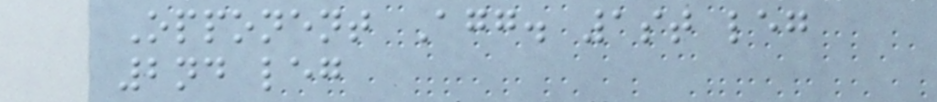Opponent Agg. 1st leg
2nd leg
